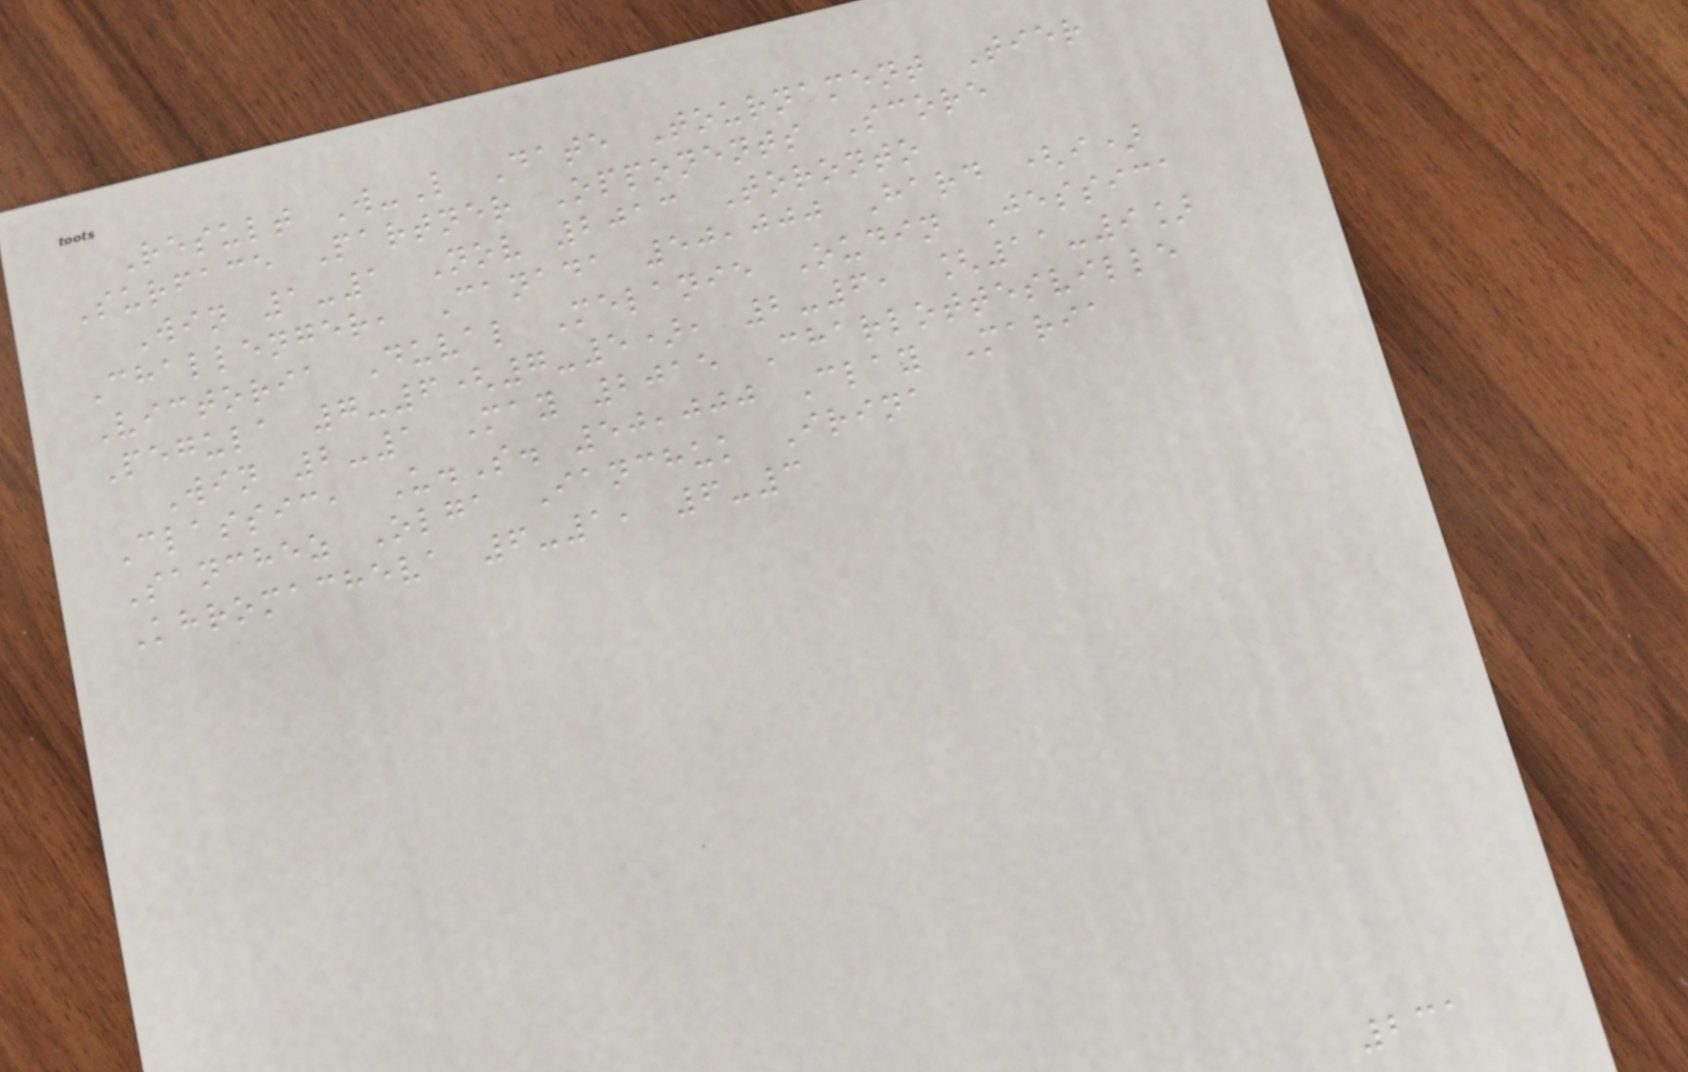Result W-L Date Tournament Tier
Surface Partner Opponents Score
Win 1-1 Nov 2013 Toronto
Challenger, Canada 50,000 Hard (i)
Victoria Duval Melanie Oudin Jessica
Pegula 7-6(7-5), 2-6, [11-9]
Win 2-1 May 2015 Charlottesville
Classic, U.S. 50,000 Clay Maria
Sanchez Olga Ianchuk Irina
Khromacheva 6-1, 6-3
231
